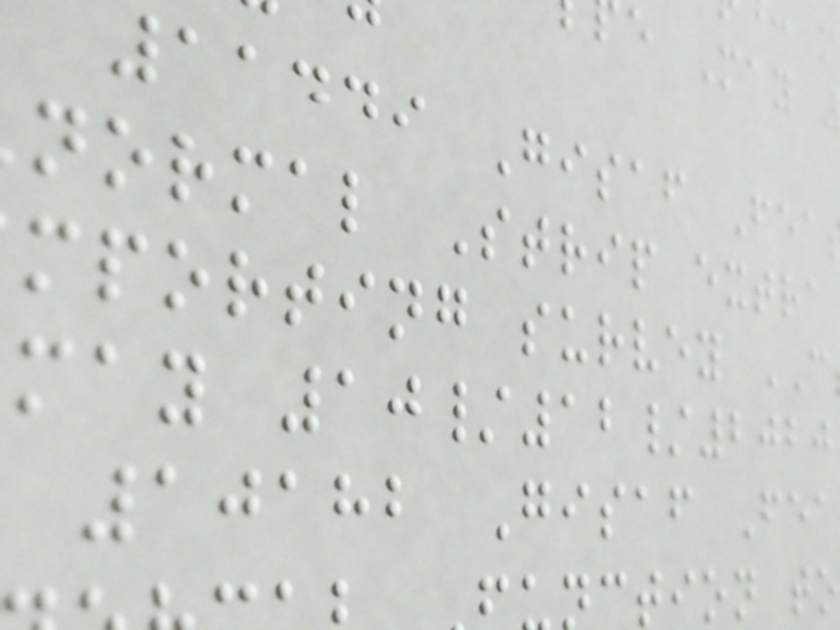11449 Gisaf Fea
normal Strip extra
mporting survey
may 10/12/2020
10182 Gisaf Fea
